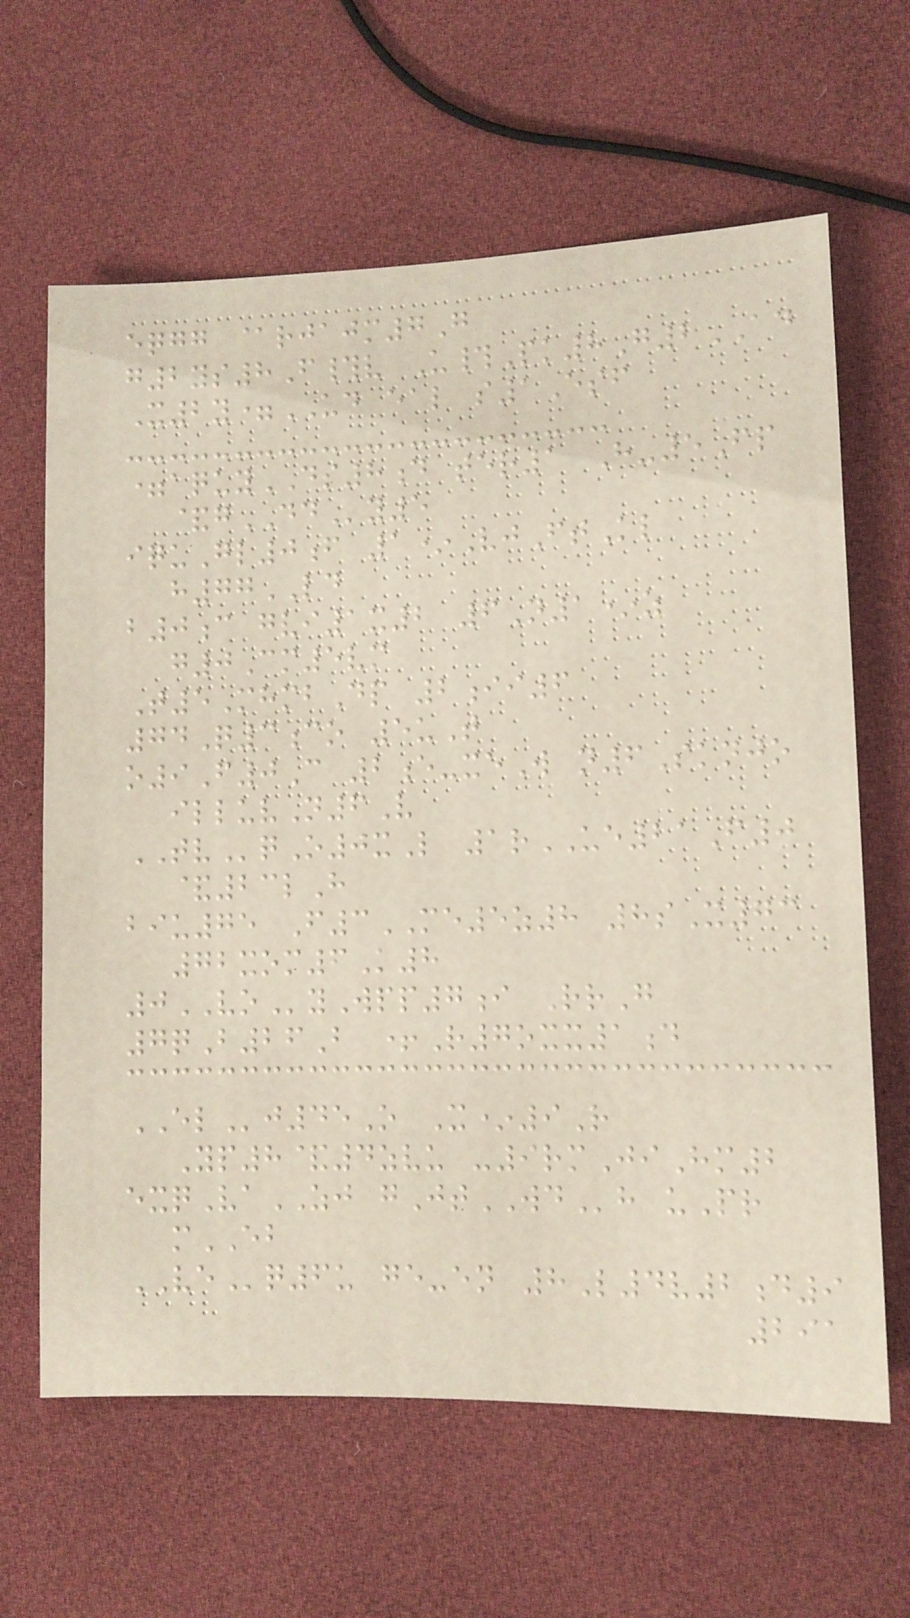eqgg @rjajm7G
g2ys8F#v U#Pk8G2AD
X2y=UD eal s1Esf
=aquyDS8d ter1 H-5Fp
&gDDy5
iquGl0f 1*VjFtKl
h77LD
b0c gvi1x2 6N1*z
g0Cm5vm
T5MhmbDp 2ii6
74Q3co 5uT
o9F0C 2e-xeW n6Sknjo
illuvN6V
TVqO0xL 1rUE21F0
&23lH
biu75 F3ME5z8 8sX73
72xom6K8
0VOyWpp7i RrG
7qB26B +R7oxx1d
ELj45O X*9R
Yp8&4zvu -9rmJiHm2
exqVaZJ gJtWDh uPr
mEB
VEq6u ge-en 8L4v2d9
291
